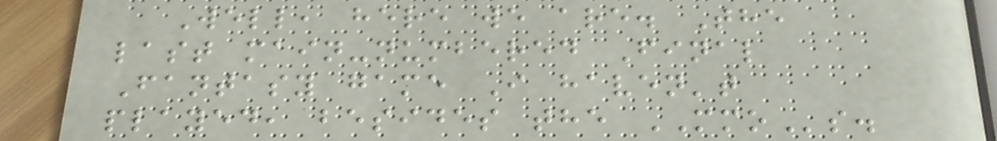Well, here we are. The
last main-numbered Final
Fantasy game I haven't
played, besides the MMOs.
